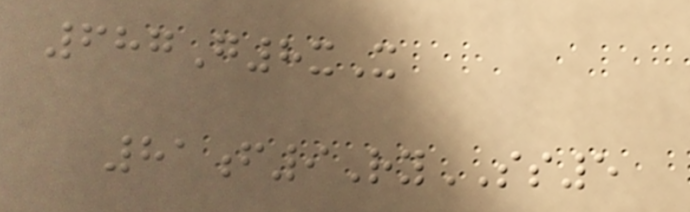687G8xX
81f9RySS5
